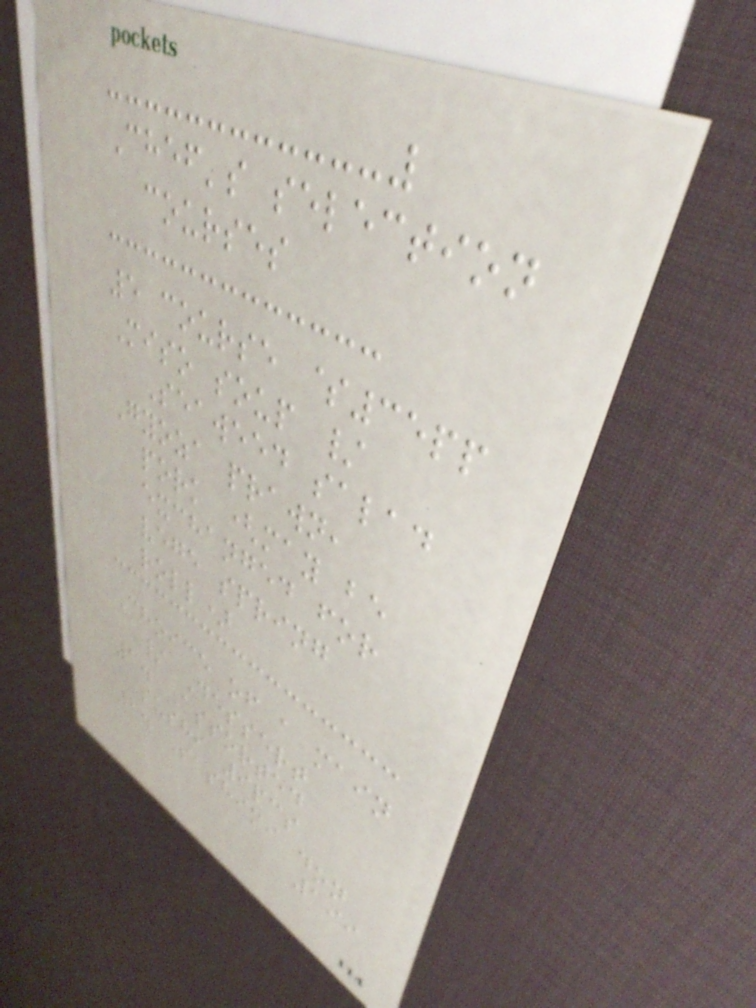Chef's selection
courses
5 course $35pp
Miso soup /
Seaweed salad
Gyoza prawn,
pork (may be
exchanged for
vege spring
roll)
Choice of a main
/ Dessert
1. Assorted
sushi 9pcs
2. Sashimi don
199
